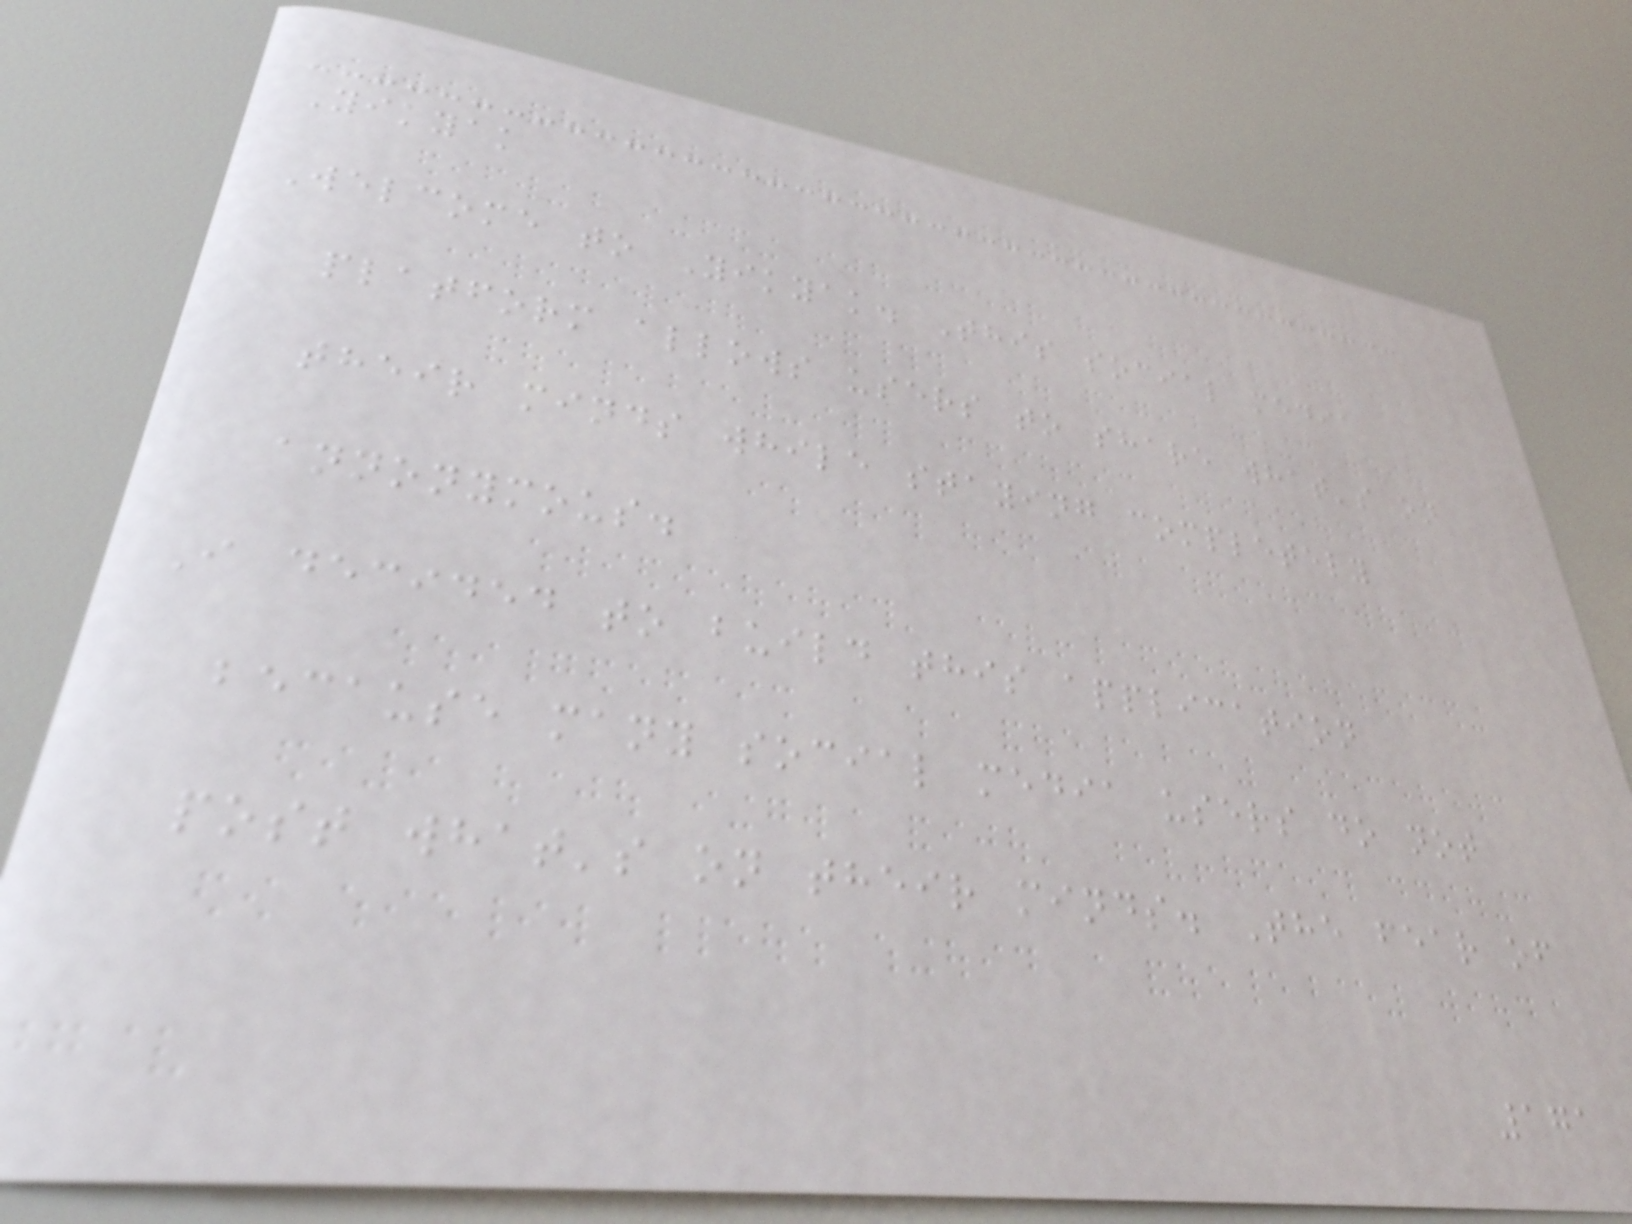Yikyak
Welcome to Yikyak. This social media
platform allows users to share what's on
their minds while staying completely
annonymous.
I decided to build this application
because many social media users do not
post what's on their minds. The fear of
171
